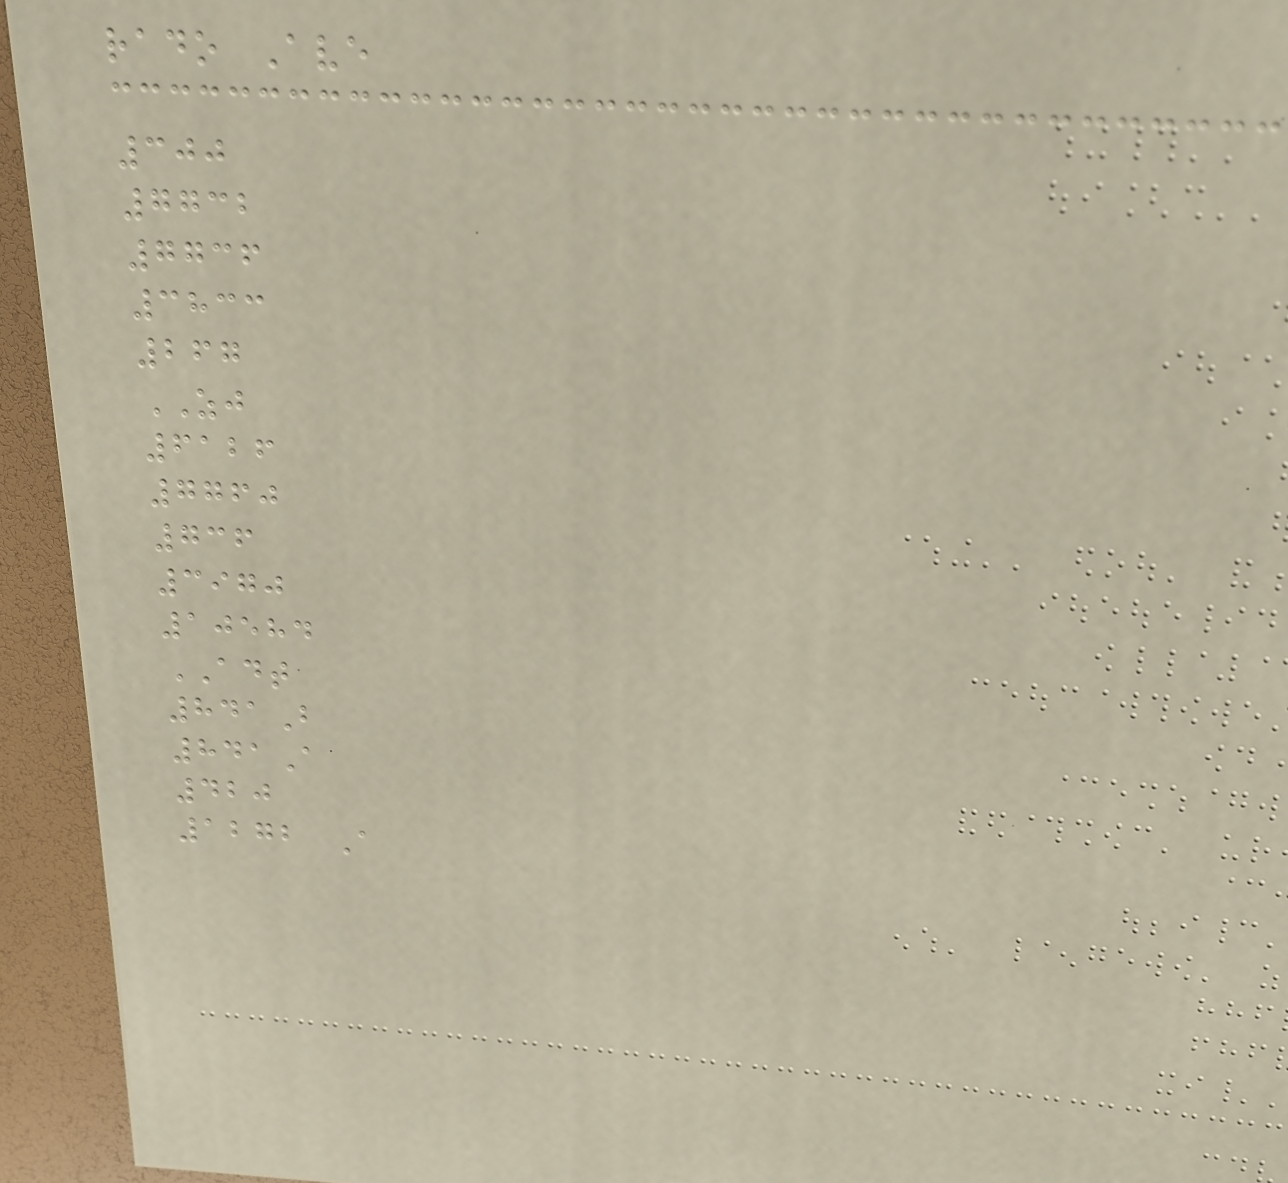rado Ave
300
7732
7736
3833
267
ZJ
6126
7760
736
3970
10584
ADT
841B
841A
420
1272 A
